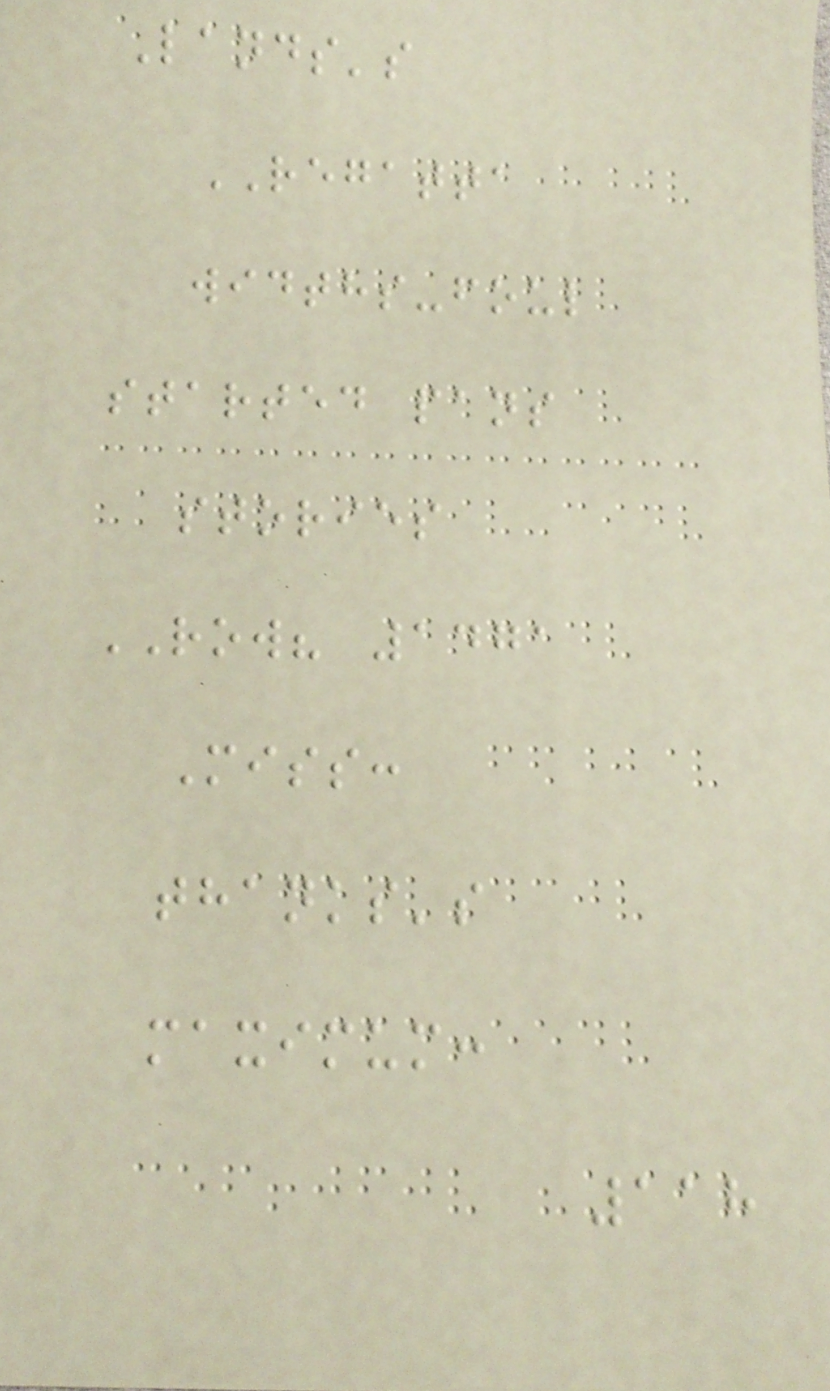Lands's
REGATTA
widths-foul
started pans
stories
ROW? 1471
Miss:
thanks's
maximum:
118
